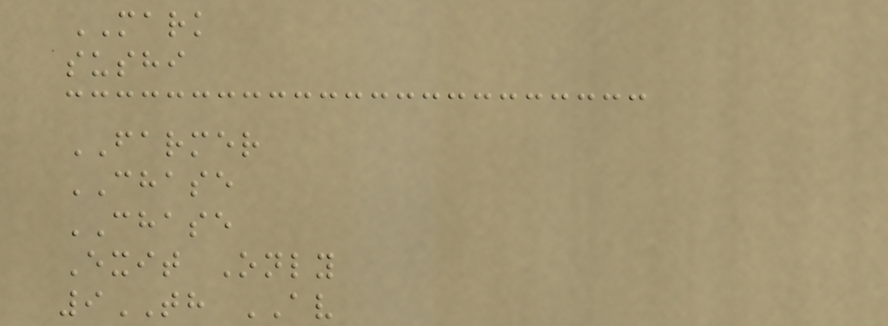MARK
sushi
FARMER
CHASE
CHASE
Exit Only
9TH AV
